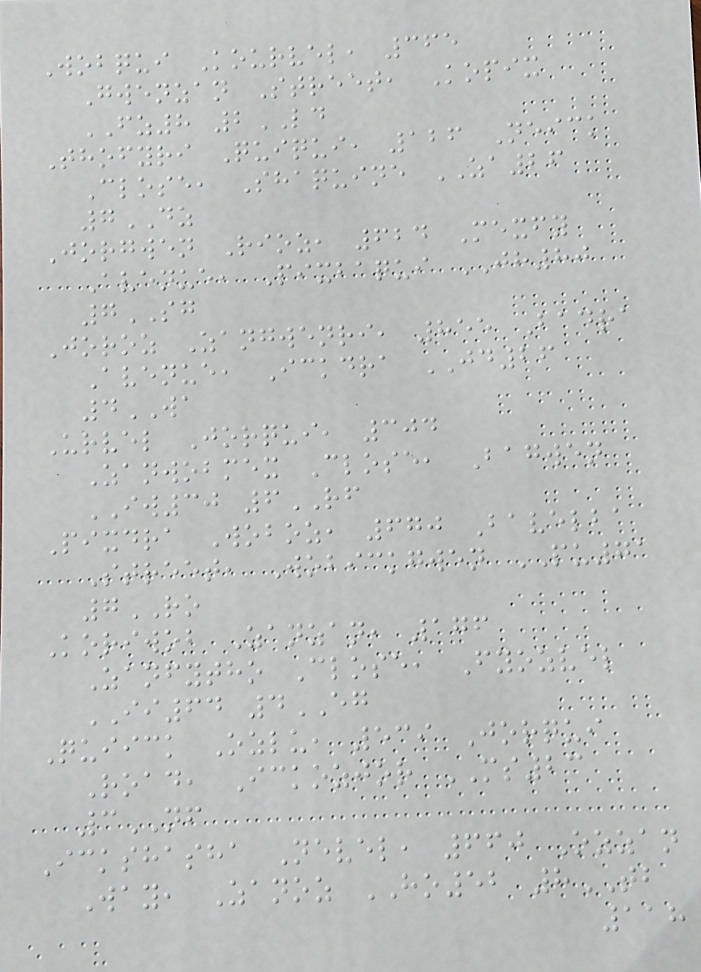Wobqui Kourvel, 365
Gwenzan Street, Kopix
FZ8 2LD
Thofyri Quiqui, 126 Neick
Close, Shaquine ZA26
7DZ
Jorgwen Rioz, 624 Mexfy
Avenue, Pixbaqui JH80
7SG
Joroz Zangwenri, 855 Badra
Avenue, Ickdra JD26
4WA
Urvel Jorqui, 304
Zanwobmex Close, Bagwen
IW30 6RF
Pixdra Woboz, 670 Bavelba
Street, Wobickgwen PU71
7RO
Koriwob Zanzan, 176
Zanfytho Close, Fyozvel
II64 4EG
Quiick Ozlu, 539 Jorqui
Road, Ickozjor MS23
3NF
Ickshasha Nevel, 660 Ozzan
Way, Zanoz HO52 8TB
118
